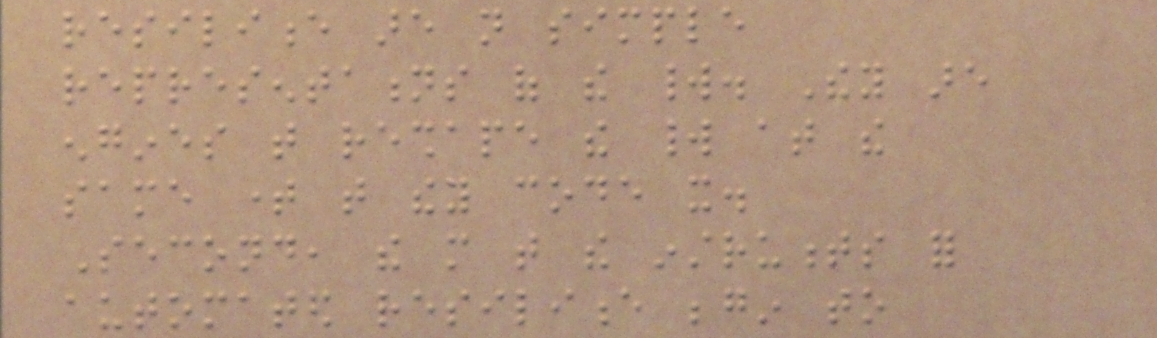resilience are not simple
representations of the world. They are
engines that reshape the world at the
same time that they code it.
Second, the more that the instruments for
automated resilience begin to
